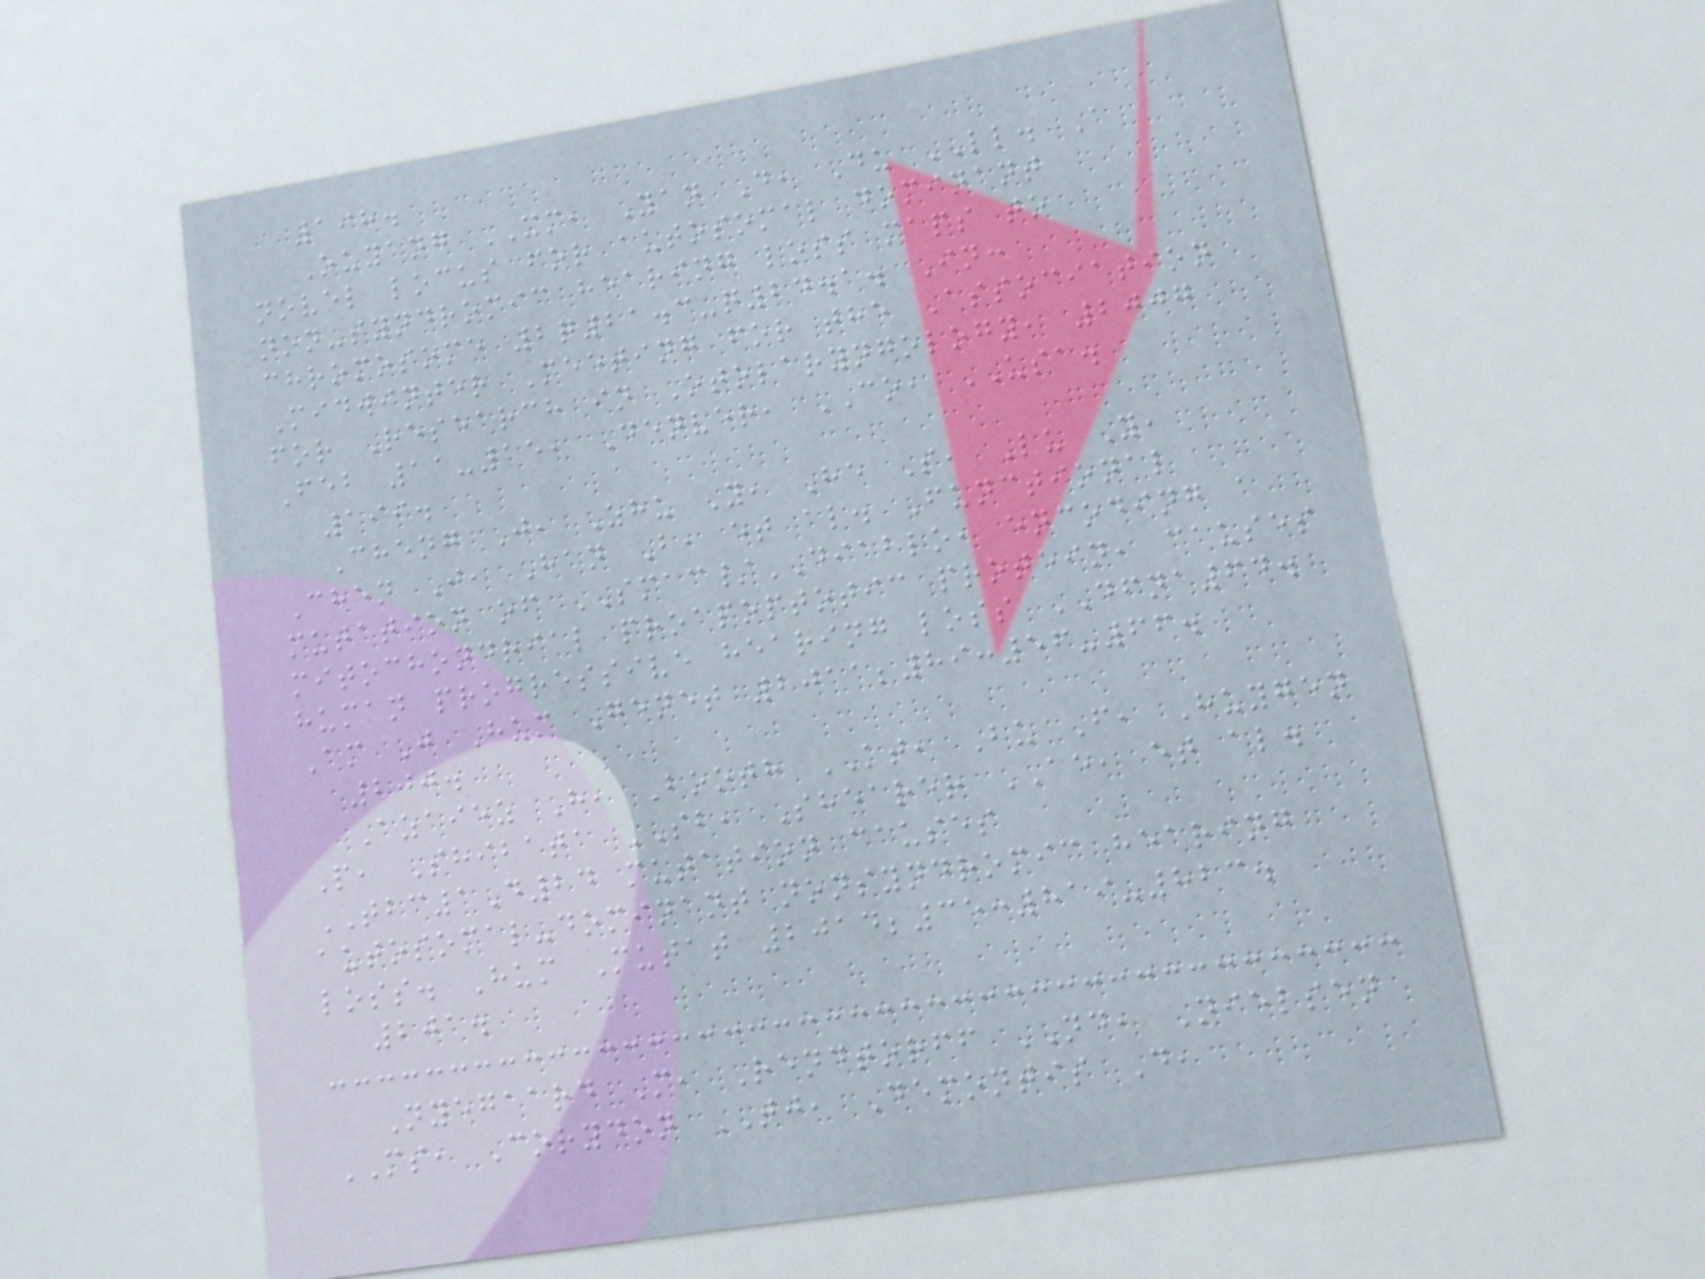198.
Ouyang XM, Yan D, Du LL. A
novel locus for autosomal dominant
non-syndromic hearing loss maps to
chromosome 2q21.3-q24.1. In:
Midwinter Meeting for the Association
for Research in Otolaryngology, 2007
Feb 11-15, Denver, CO, USA.
199.
Cheng J, Zhu Y, He S, Lu Y,
Chen J, Han B, et al. Functional
mutation of SMAC/DIABLO, encoding a
mitochondrial proapoptotic protein, causes
human progressive hearing loss DFNA64.
Am J Hum Genet 2011;89:56-66.
200.
Azaiez H, Booth KT, Bu F, Huygen
P, Shibata SB, Shearer AE, et al.
TBC1D24 mutation causes
autosomal-dominant nonsyndromic hearing
loss. Hum Mutat 2014;35:819-823.
201.
Nyegaard M, Rendtorff ND, Nielsen
MS, Corydon TJ, Demontis D,
